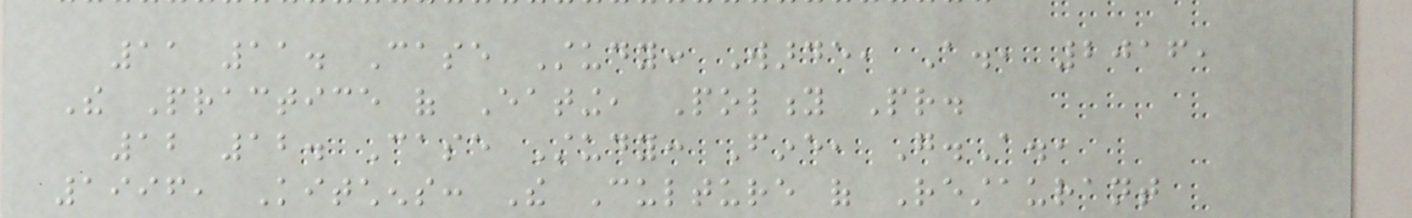11 11. Case Study: Warde, A., 2016,
The Practice of Eating, Polity Pr.
12 12. Case Study: Fine, G.A.,
1996, Kitchens: The Culture of Restaurant
